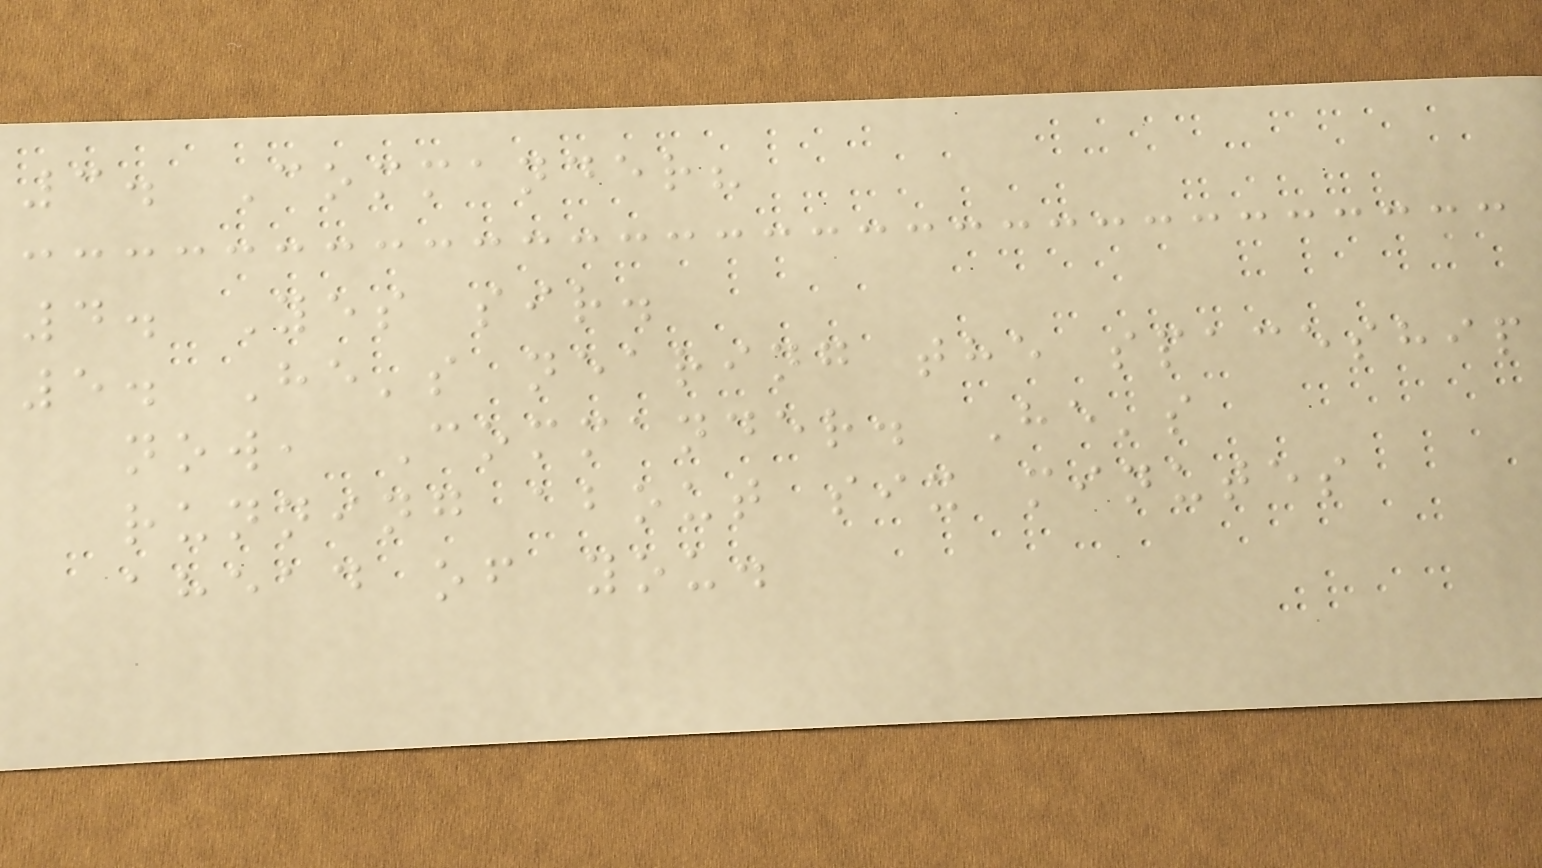3. Commander?
4. Yes sir.
5. He's nearing the spaceship
now, Commander. He's
running about six minutes
ahead of you.
